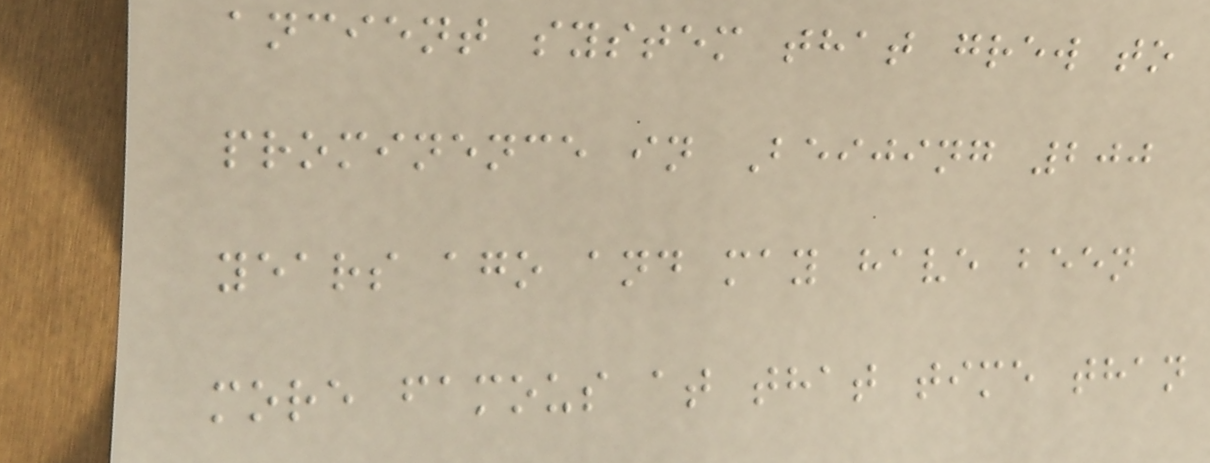ancient system that grew to
prominence in Beijing 200
years ago and may have been
more famous at that time than
